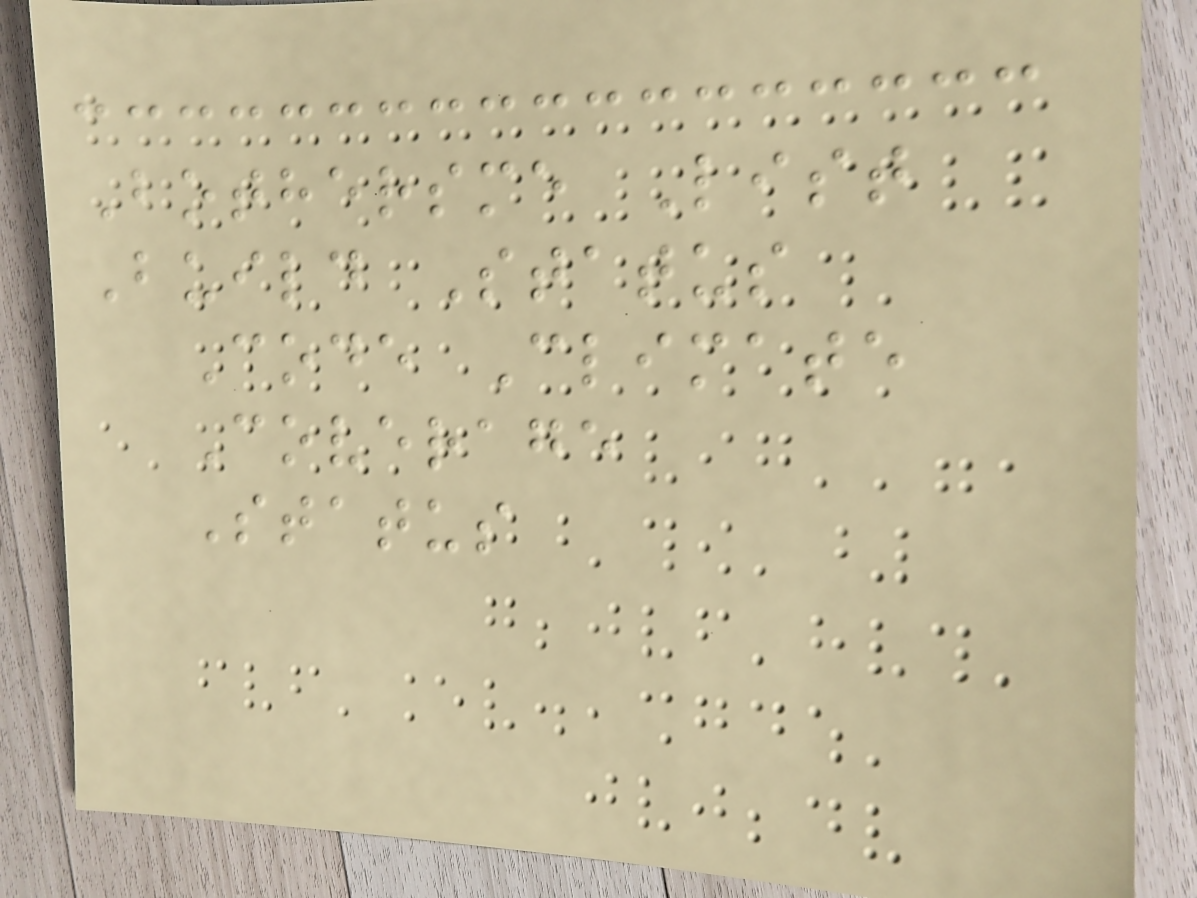Bothersme List
Build Status
Code Climate
Coverage
Status
